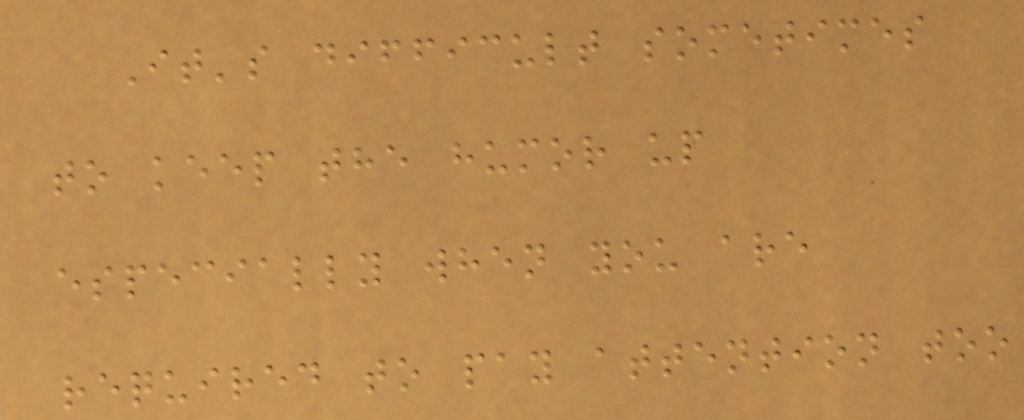It's difficult sometimes
to keep the humor up
especially when you are
required to pay attention too
